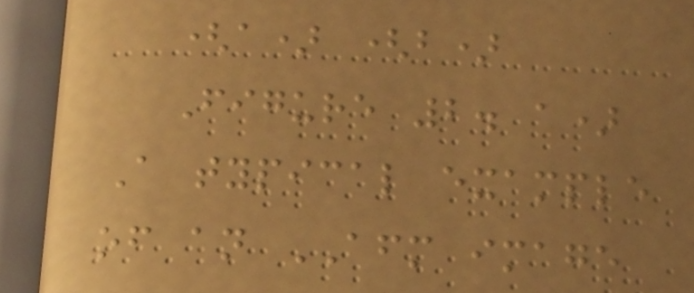(a) (b)
Figure 2. a)
A typical example
of an AFM image
